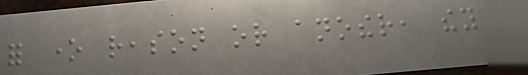for one reason or another, they
